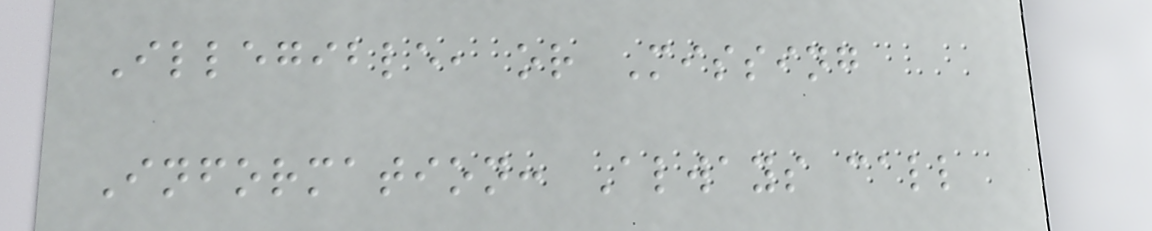Illegible, or Missing
Information: Always call
